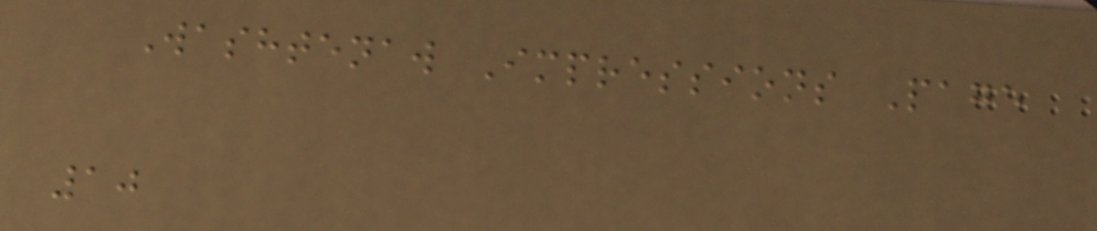Washtenaw Impressions Page
10
